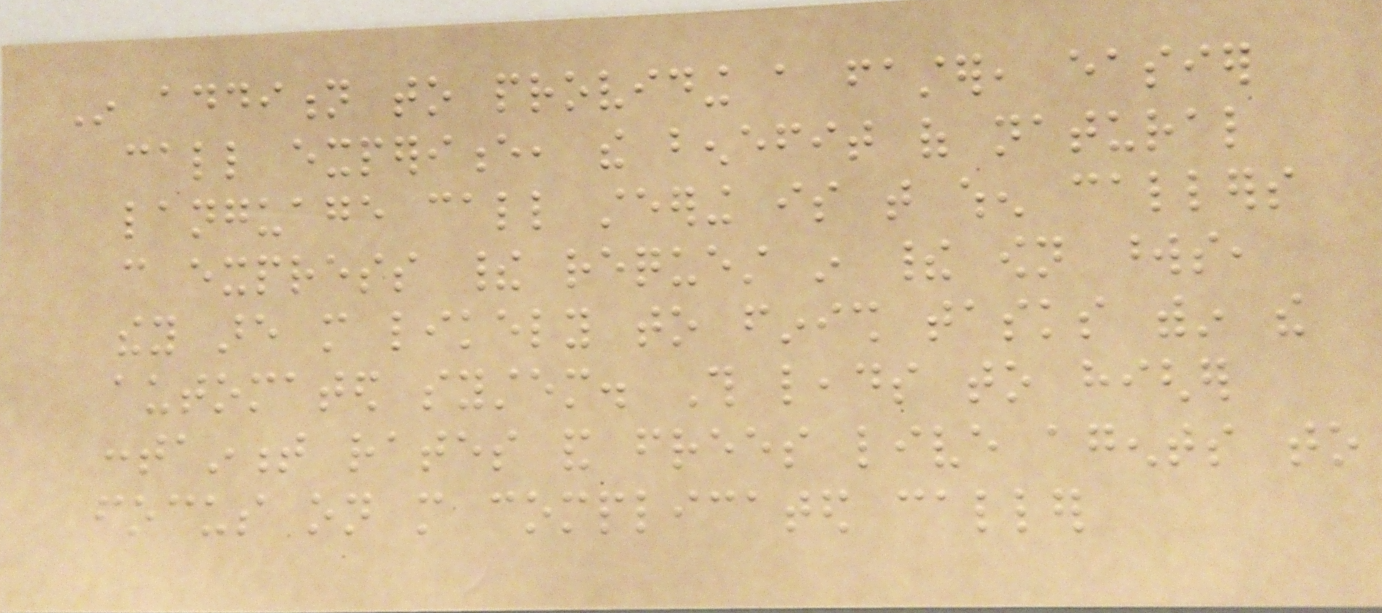In addition to providing a faster, easier
call experience, the benefit of natural
language call steering is that when callers
can express their request in their own words,
they are more likely to finish tasks within the
automated system. This leads to higher
containment rates and frees live agents to
focus on more complicated caller
